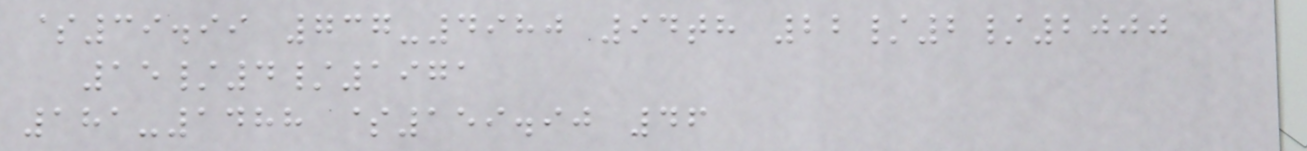$39.99 737-4980 94th 22/2/2000
15/4/1971
181-1488 $159.90 46
